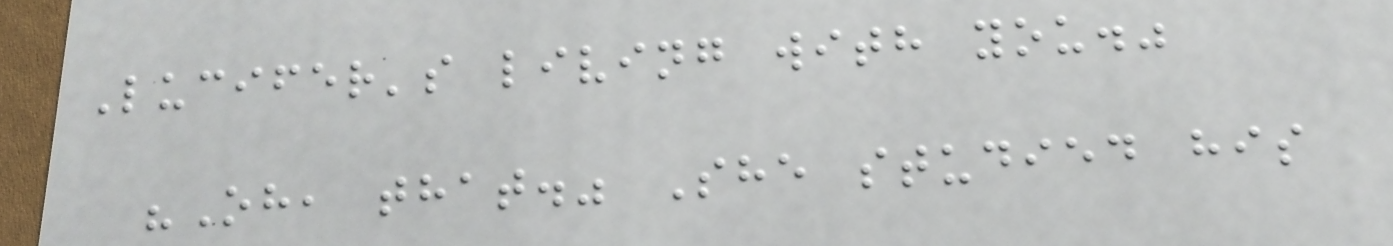Lucifer's living with you."
"Oh, that." She studied his
